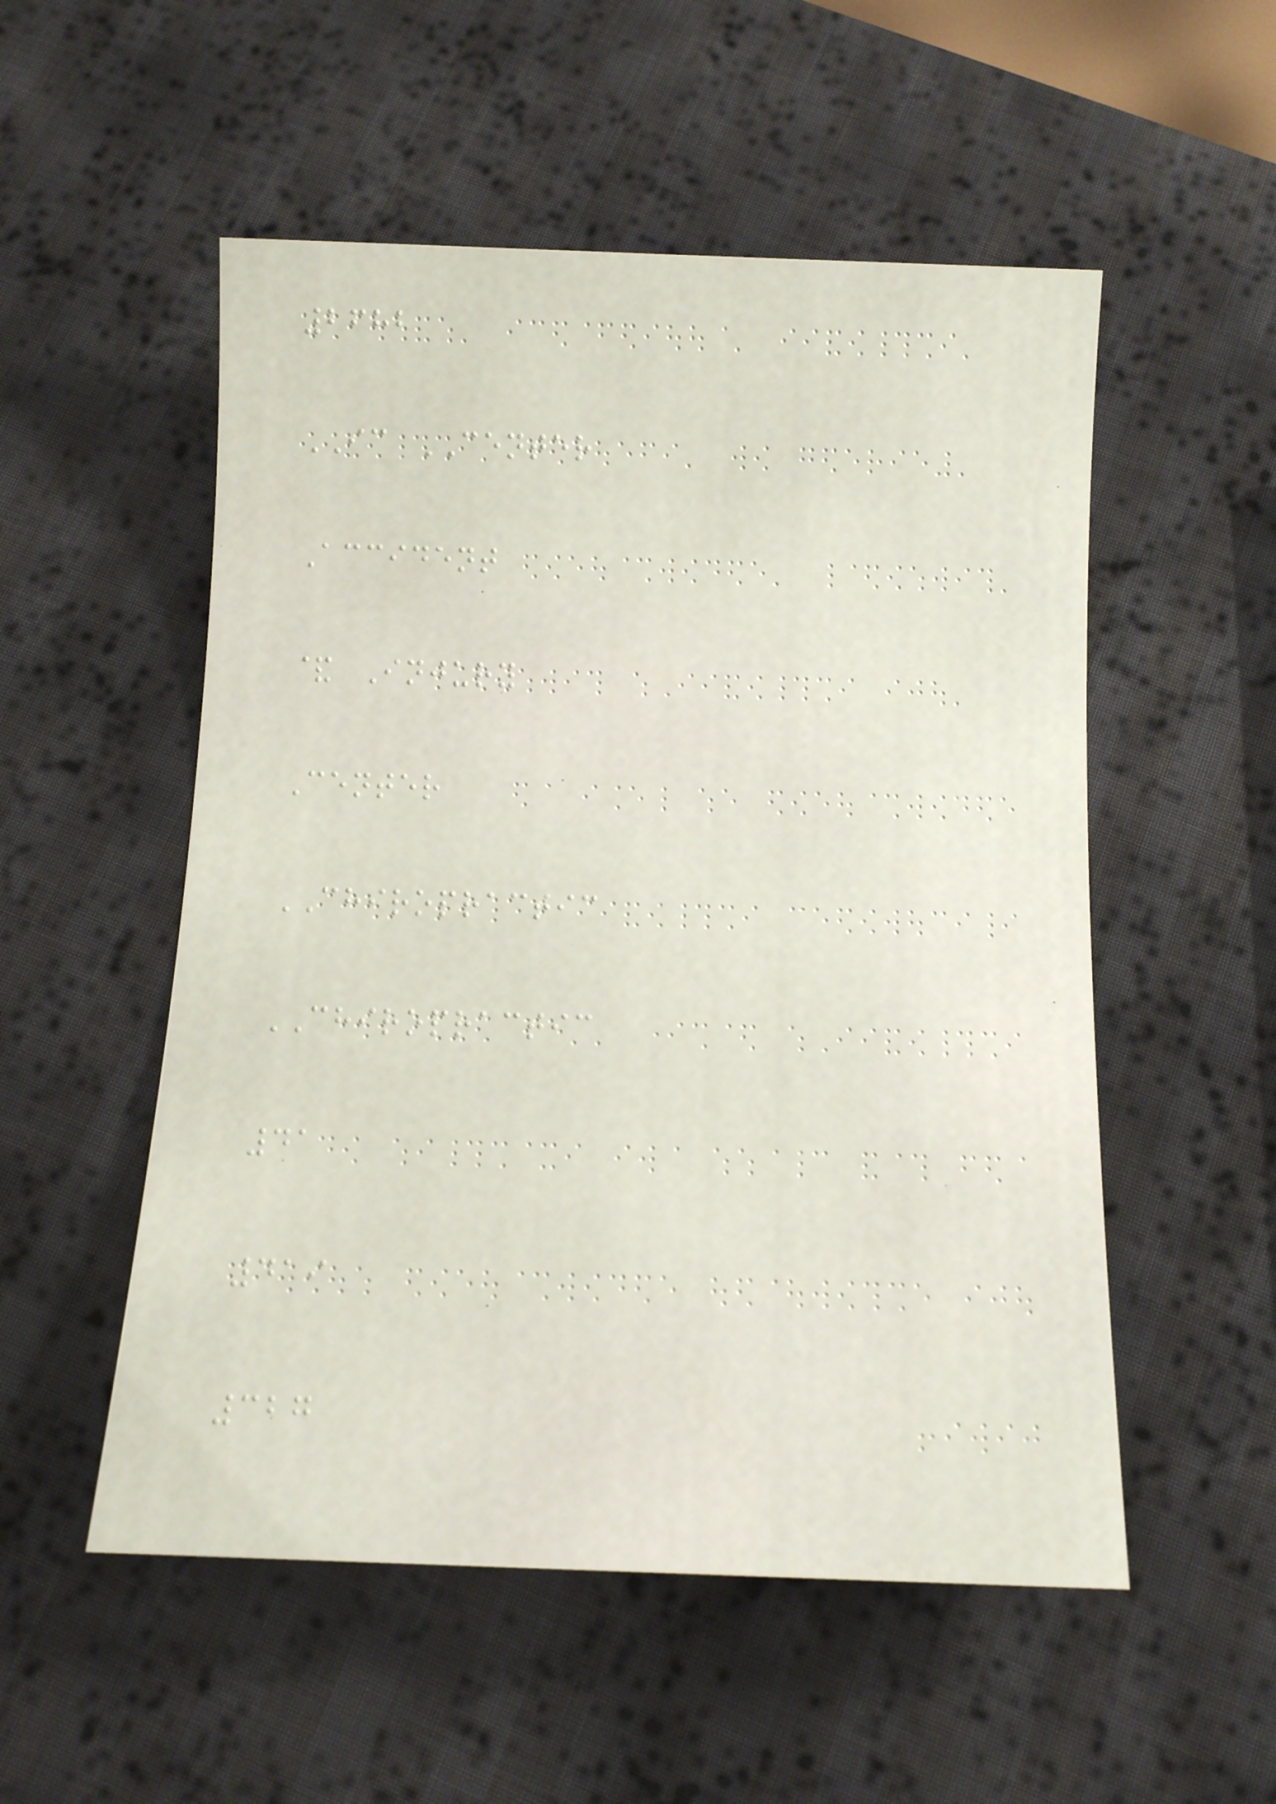2682
IC CENTER
Accident
& Injury
Center
CHIROPRACTIC
CHIROPRACTIC
41
419
327
